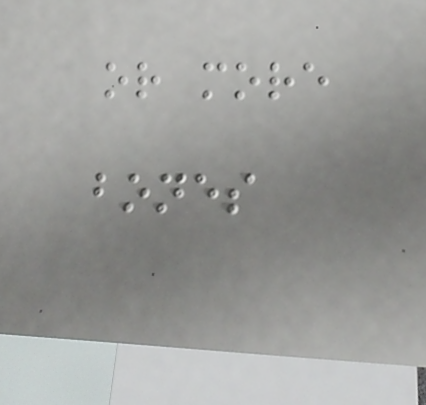or more
bones
